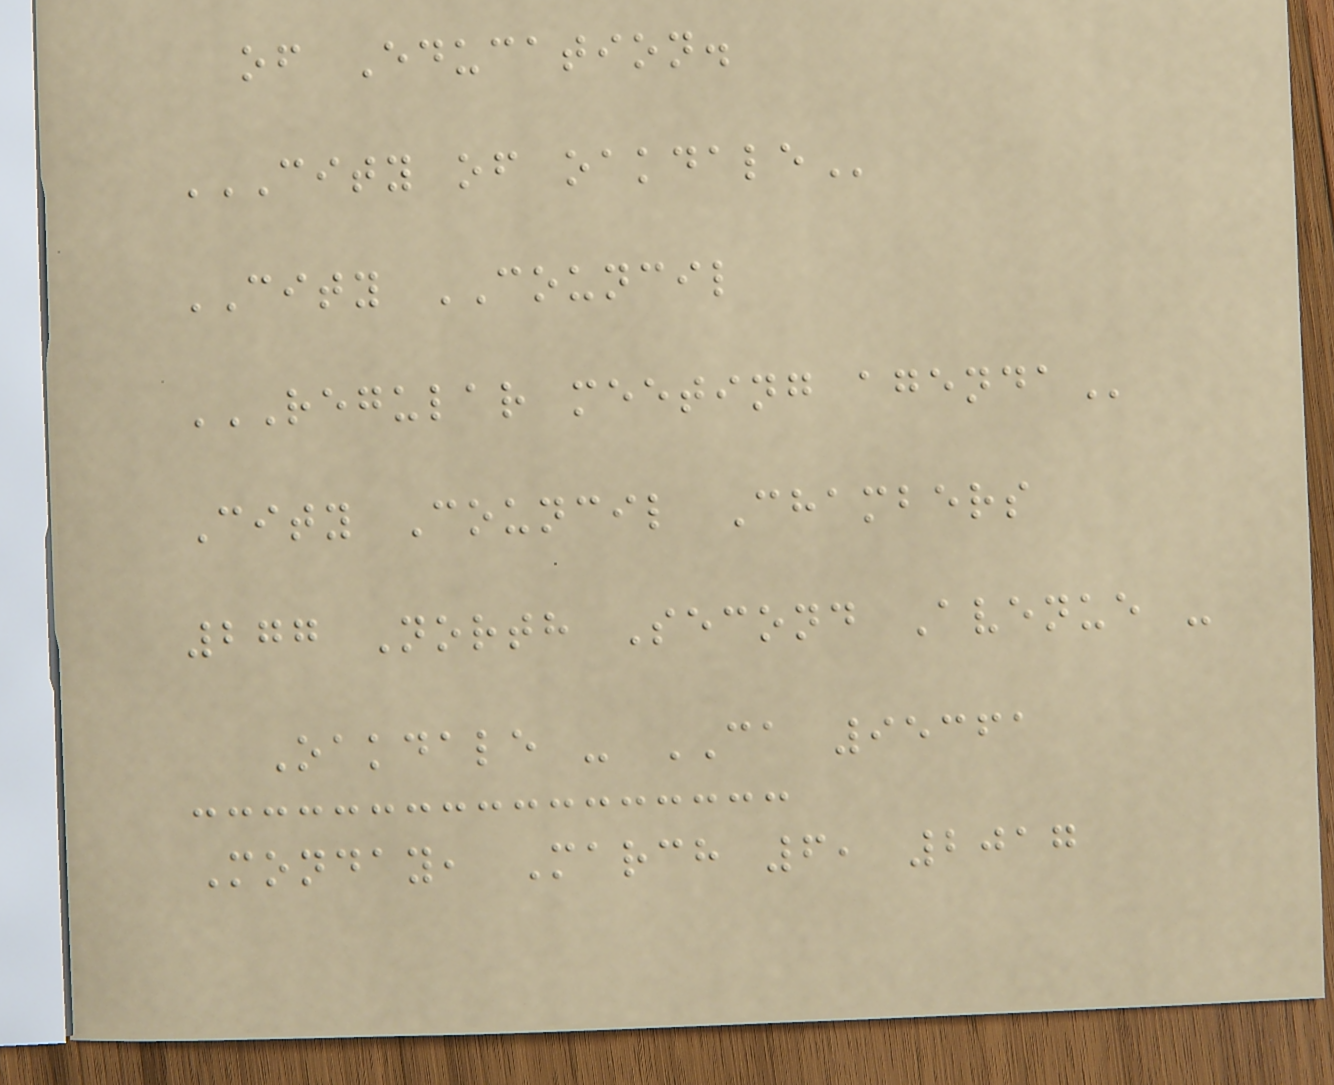of Education.
CITY OF OAKDALE
CITY COUNCIL
REGULAR MEETING AGENDA
City Council Chambers
277 North Second Avenue -
Oakdale - CA 95361
Monday, March 6, 2017
